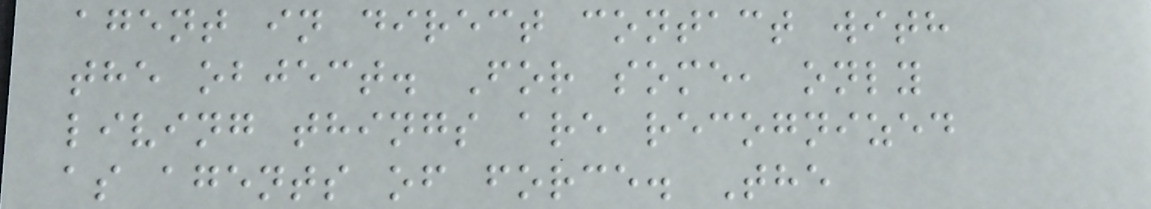agent in direct contact with
the object. For some, only
living things are recognized
as agents of force. The
